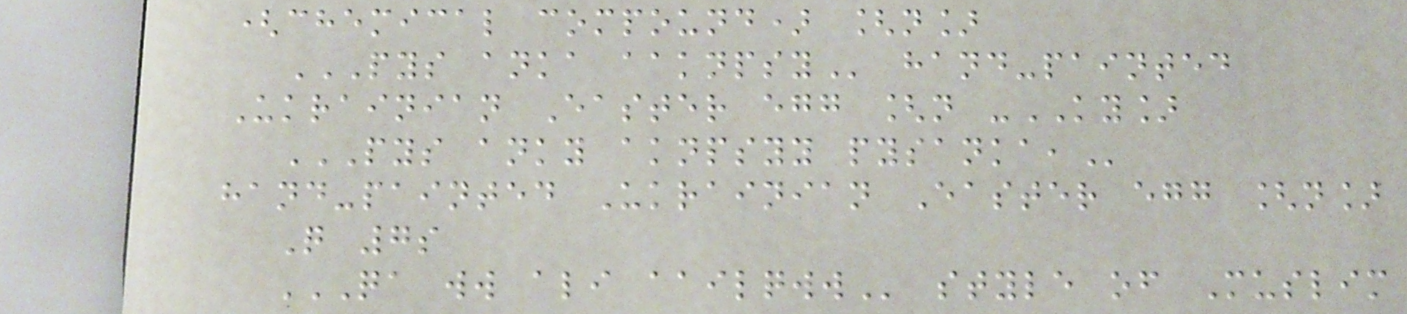(chemical compound) [n]
PYS ANKA AAKNPSY hand-painted
Ukrainian Easter egg [n -KY]
PYS ANKY AKNPSYY PYSANKA,
hand-painted Ukrainian Easter egg [n]
Q 7s
QA WW ALI AAILQWW style of Muslim
